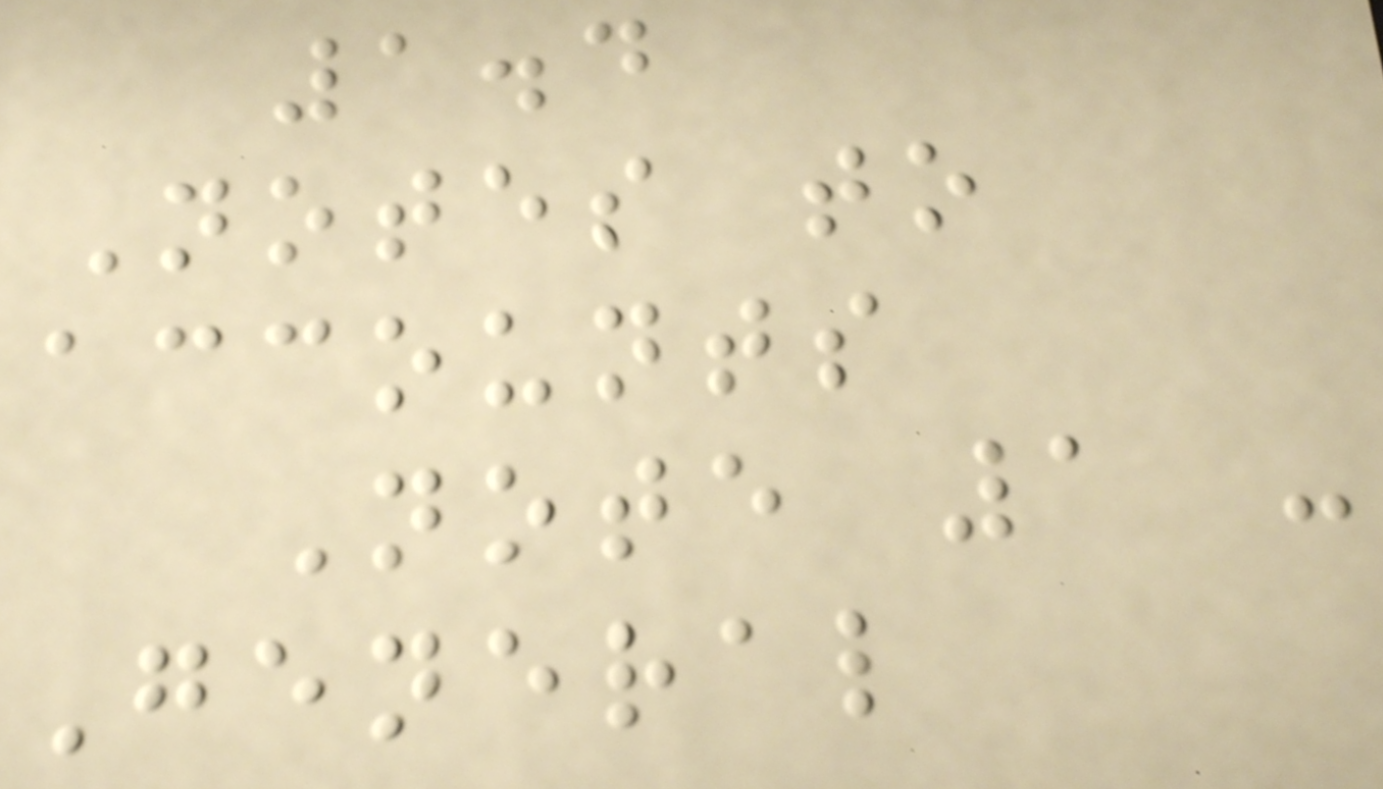1.4
Notes to
accounts
Note 1 -
General
